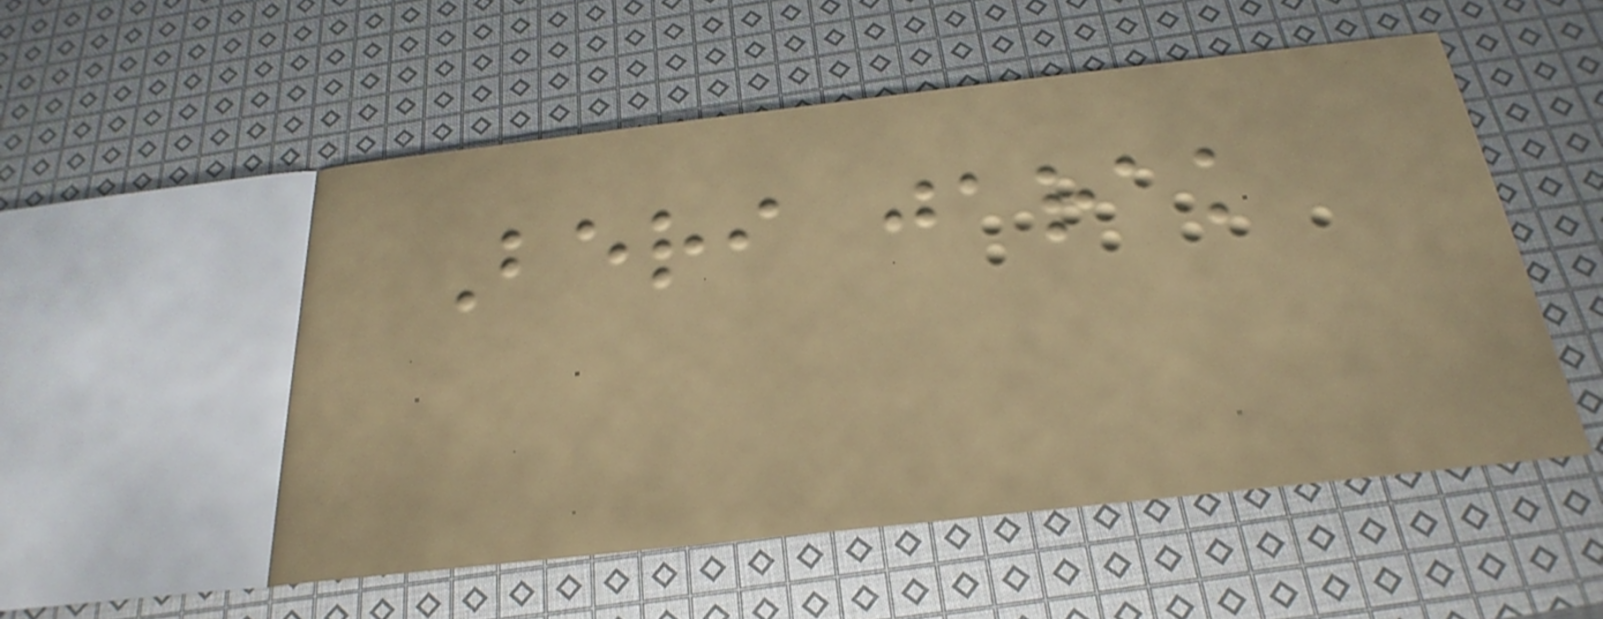Beri jarak
